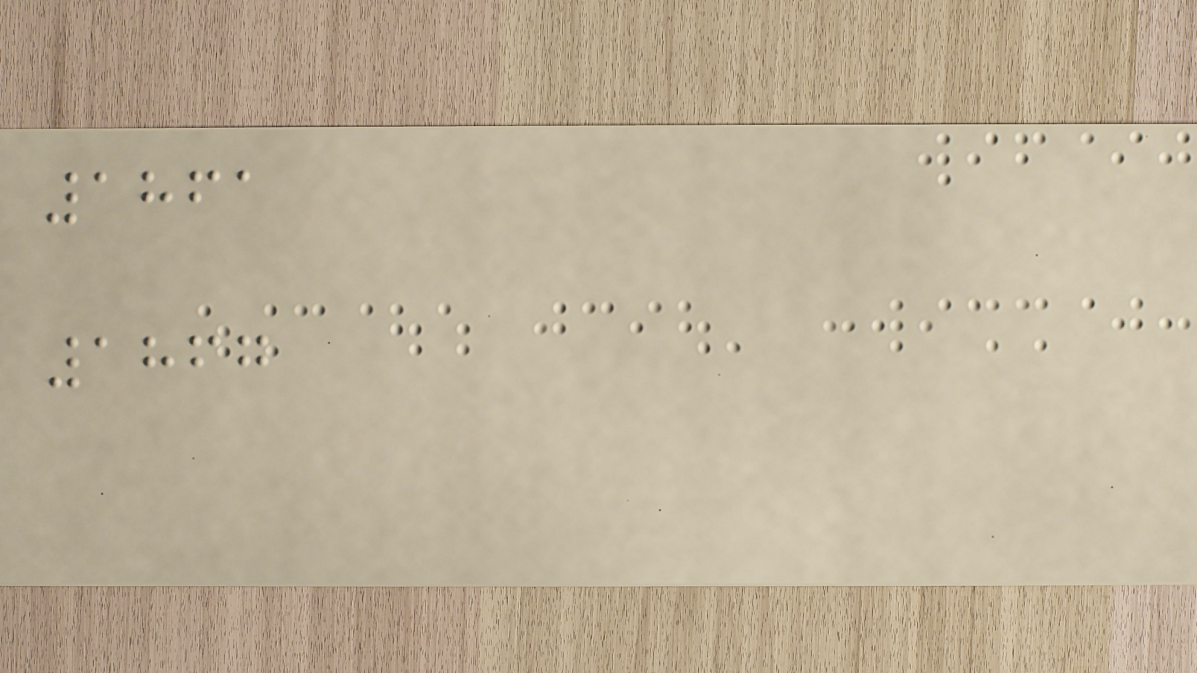1861
1867
